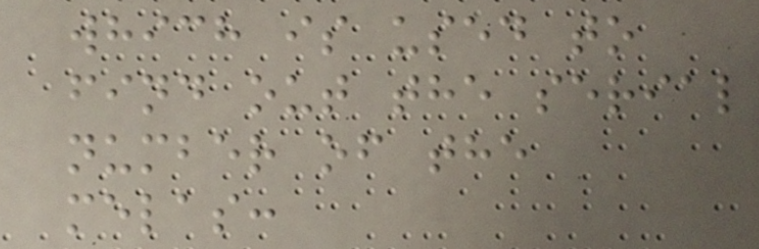which is used to
find out the serial
number of the
melas:
